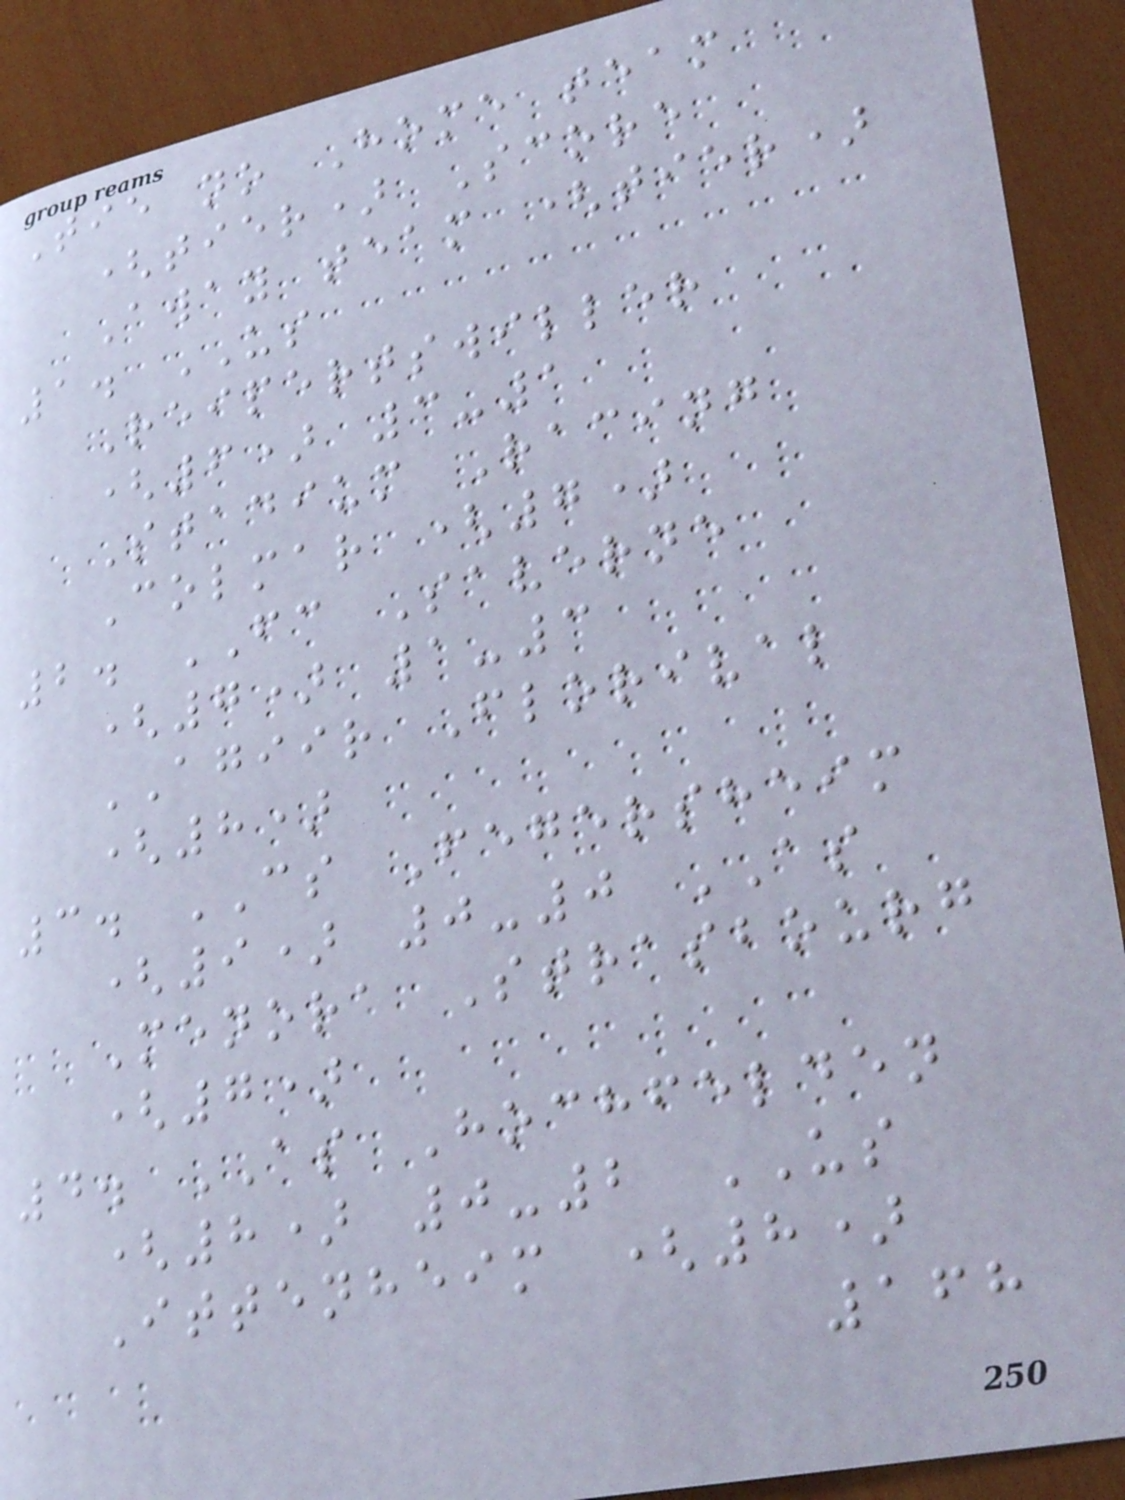Tie no Home team
(tier) Score
Away team (tier)
1. US
Reipertswiller
(6) 3-1
Stadium Racing
Colmar (7)
2. FC Saverne
(7) 1-3
AGIIR Florival
(8)
3. CS Fegersheim
(9) 0-0 AS
Menora Strasbourg
(7)
4. AS Hochfelden
(8) 0-2 US
Ittenheim (8)
168
